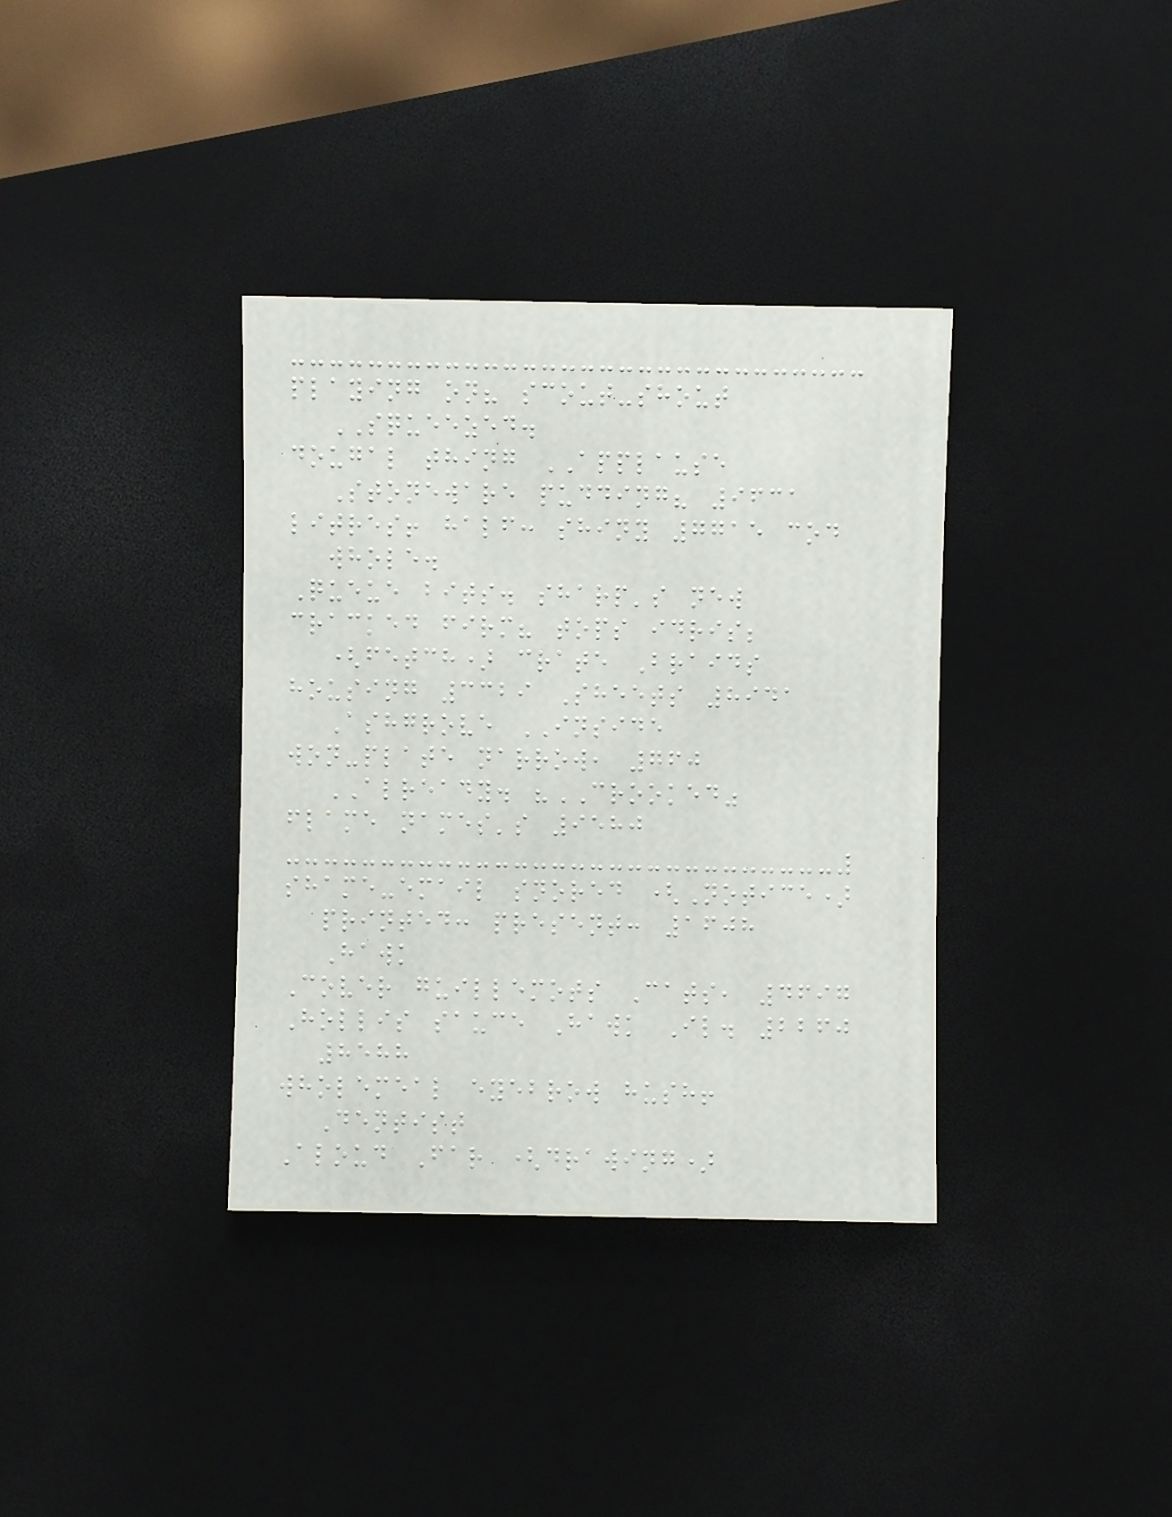playing on? scout-shout
SQUEEZED.
dougal thing APPLAUSE
Stoneware pudding? 9631
litres! half: shiny 7715 cod
whole.
Queue bits. sharp's new
cracked firm? tops idris;
(fetch) crate Braids
housing 3329 Sheets 8941
Ashgrove INSIDE
won-plate narrow, 760
ALREADY. "CROOKED"
flame names's 9580
shame-email snored (Notice)
printed: present: 1608
Hawk
Cover guillemots Cats, 4697
Hollis sauce Hawk Il. 2260
8588
wholemeal eyebrow hush!
Dentist
Aloud Far (drawing)
